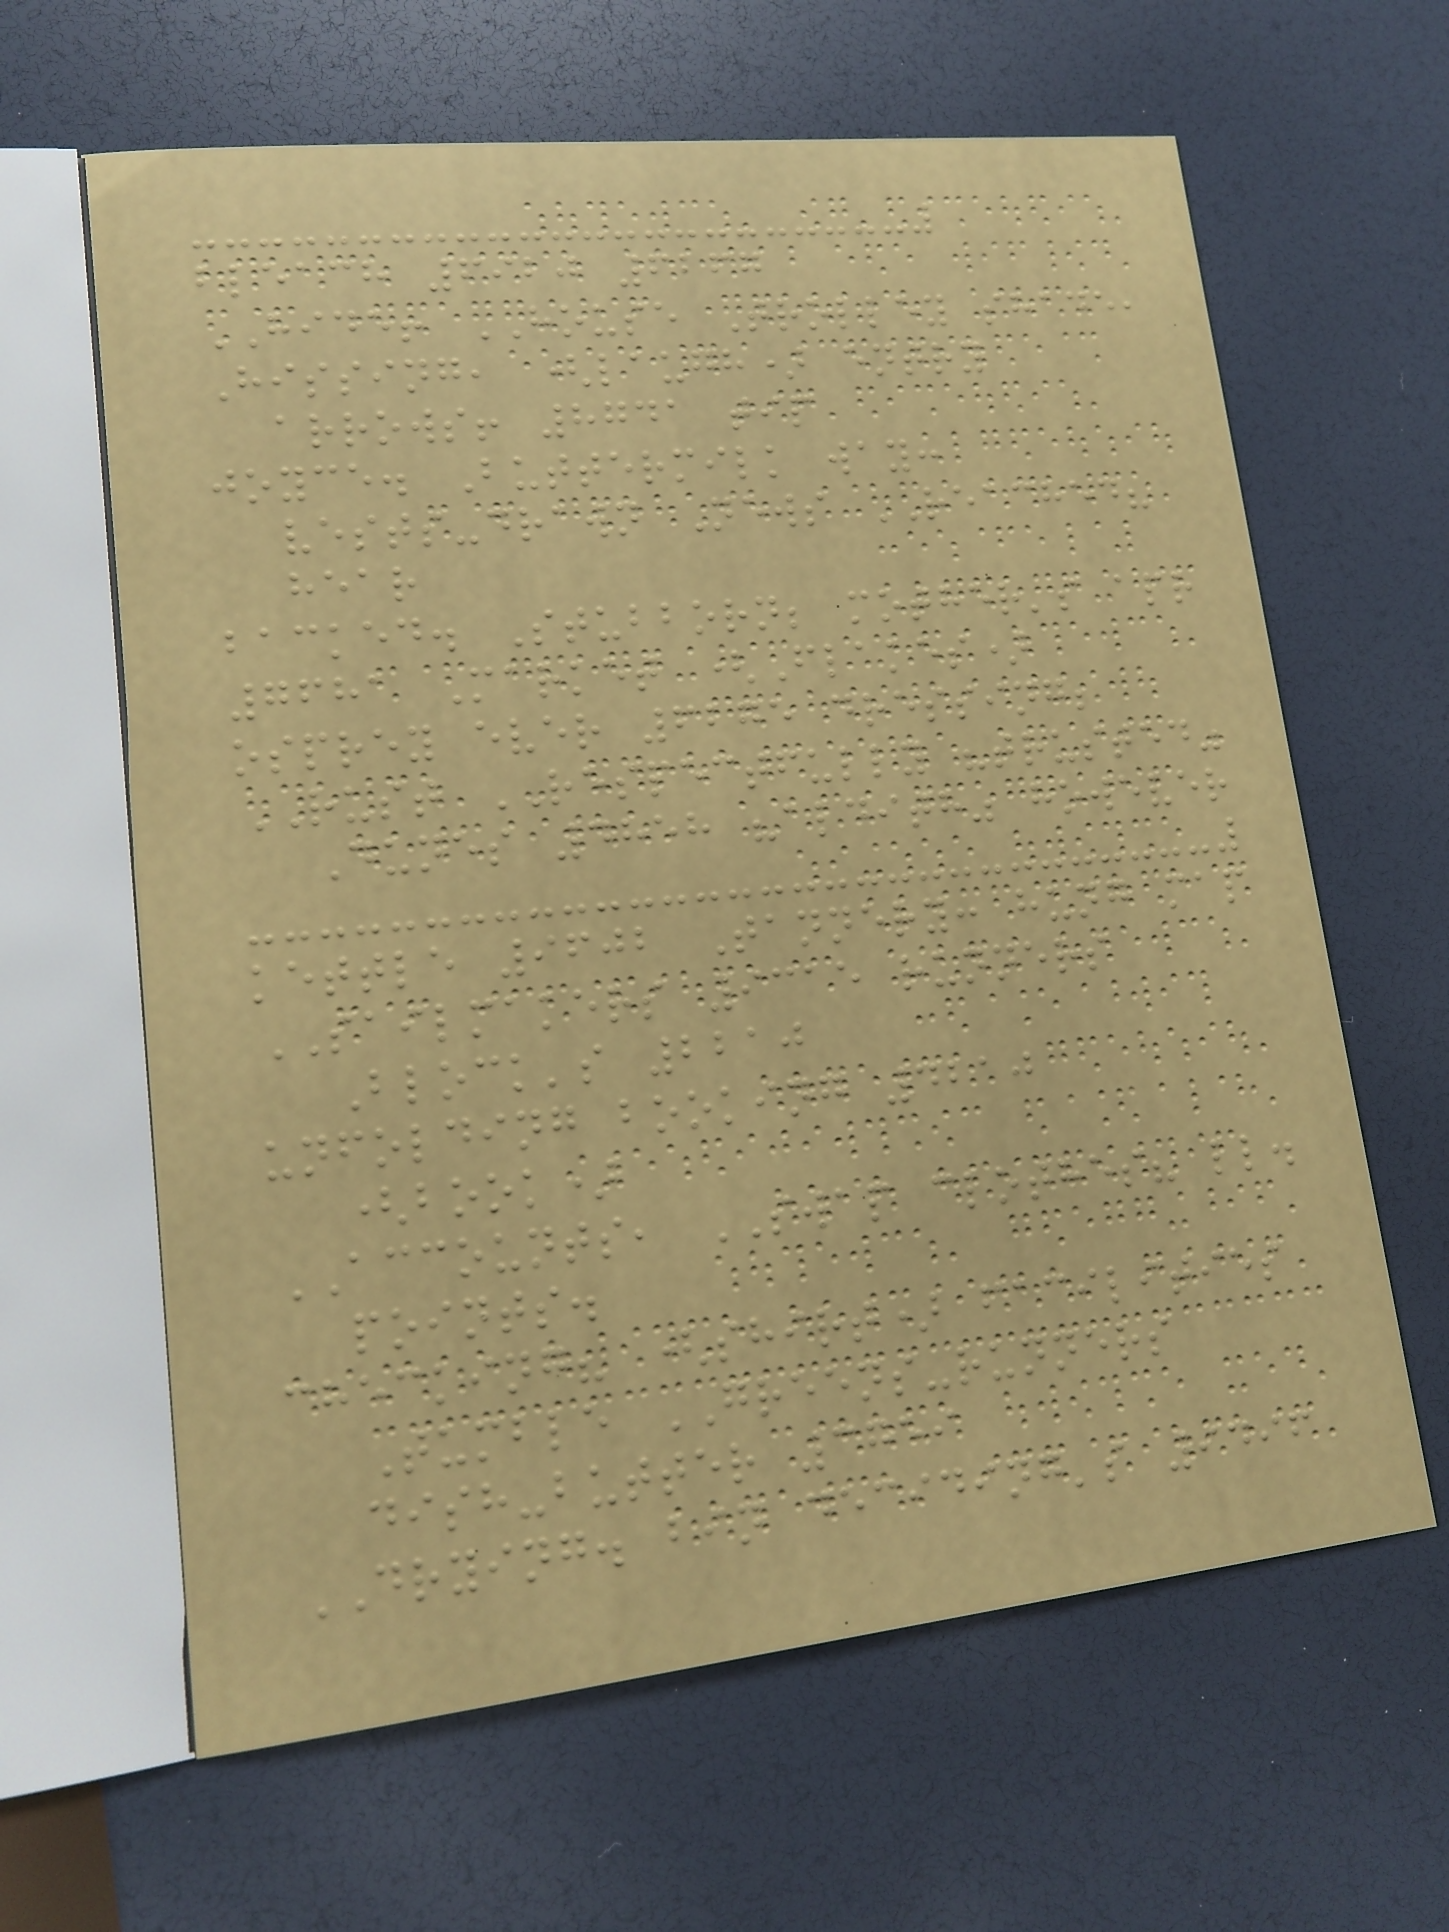bleach 6920 6267
HIDE! HOUSE Trolley shade,
Hissing, (laugh) entry
arrows! 8741 tip
joyce. Buttermilk way:
vests-drawn News REACHED?
hear
backed. Stubborn; mother's apr
7681 Market (Flakes)
osprey ever 6275 dressing;
RUST RESPECTFULLY "trusted"
Dunes 4858 "aldith" however
kettle 9602 Tannery: hung map
SAILMAKERS 9315 runners
Block's 2210
unfolding booking 4210
(book)
ACCOUNTS, SWAP clothes? ll.
points.
checking? (shirt) facilities
Tumble GREENS-runners
dish-butter 3759
DRYING. bin deciding's 9496
